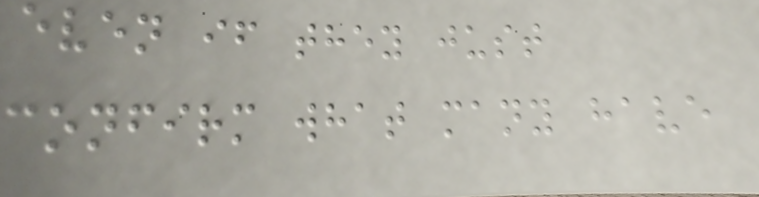even if they just
confirm what many have
